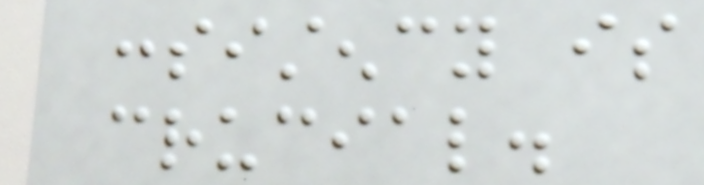consistency is
crucial.
